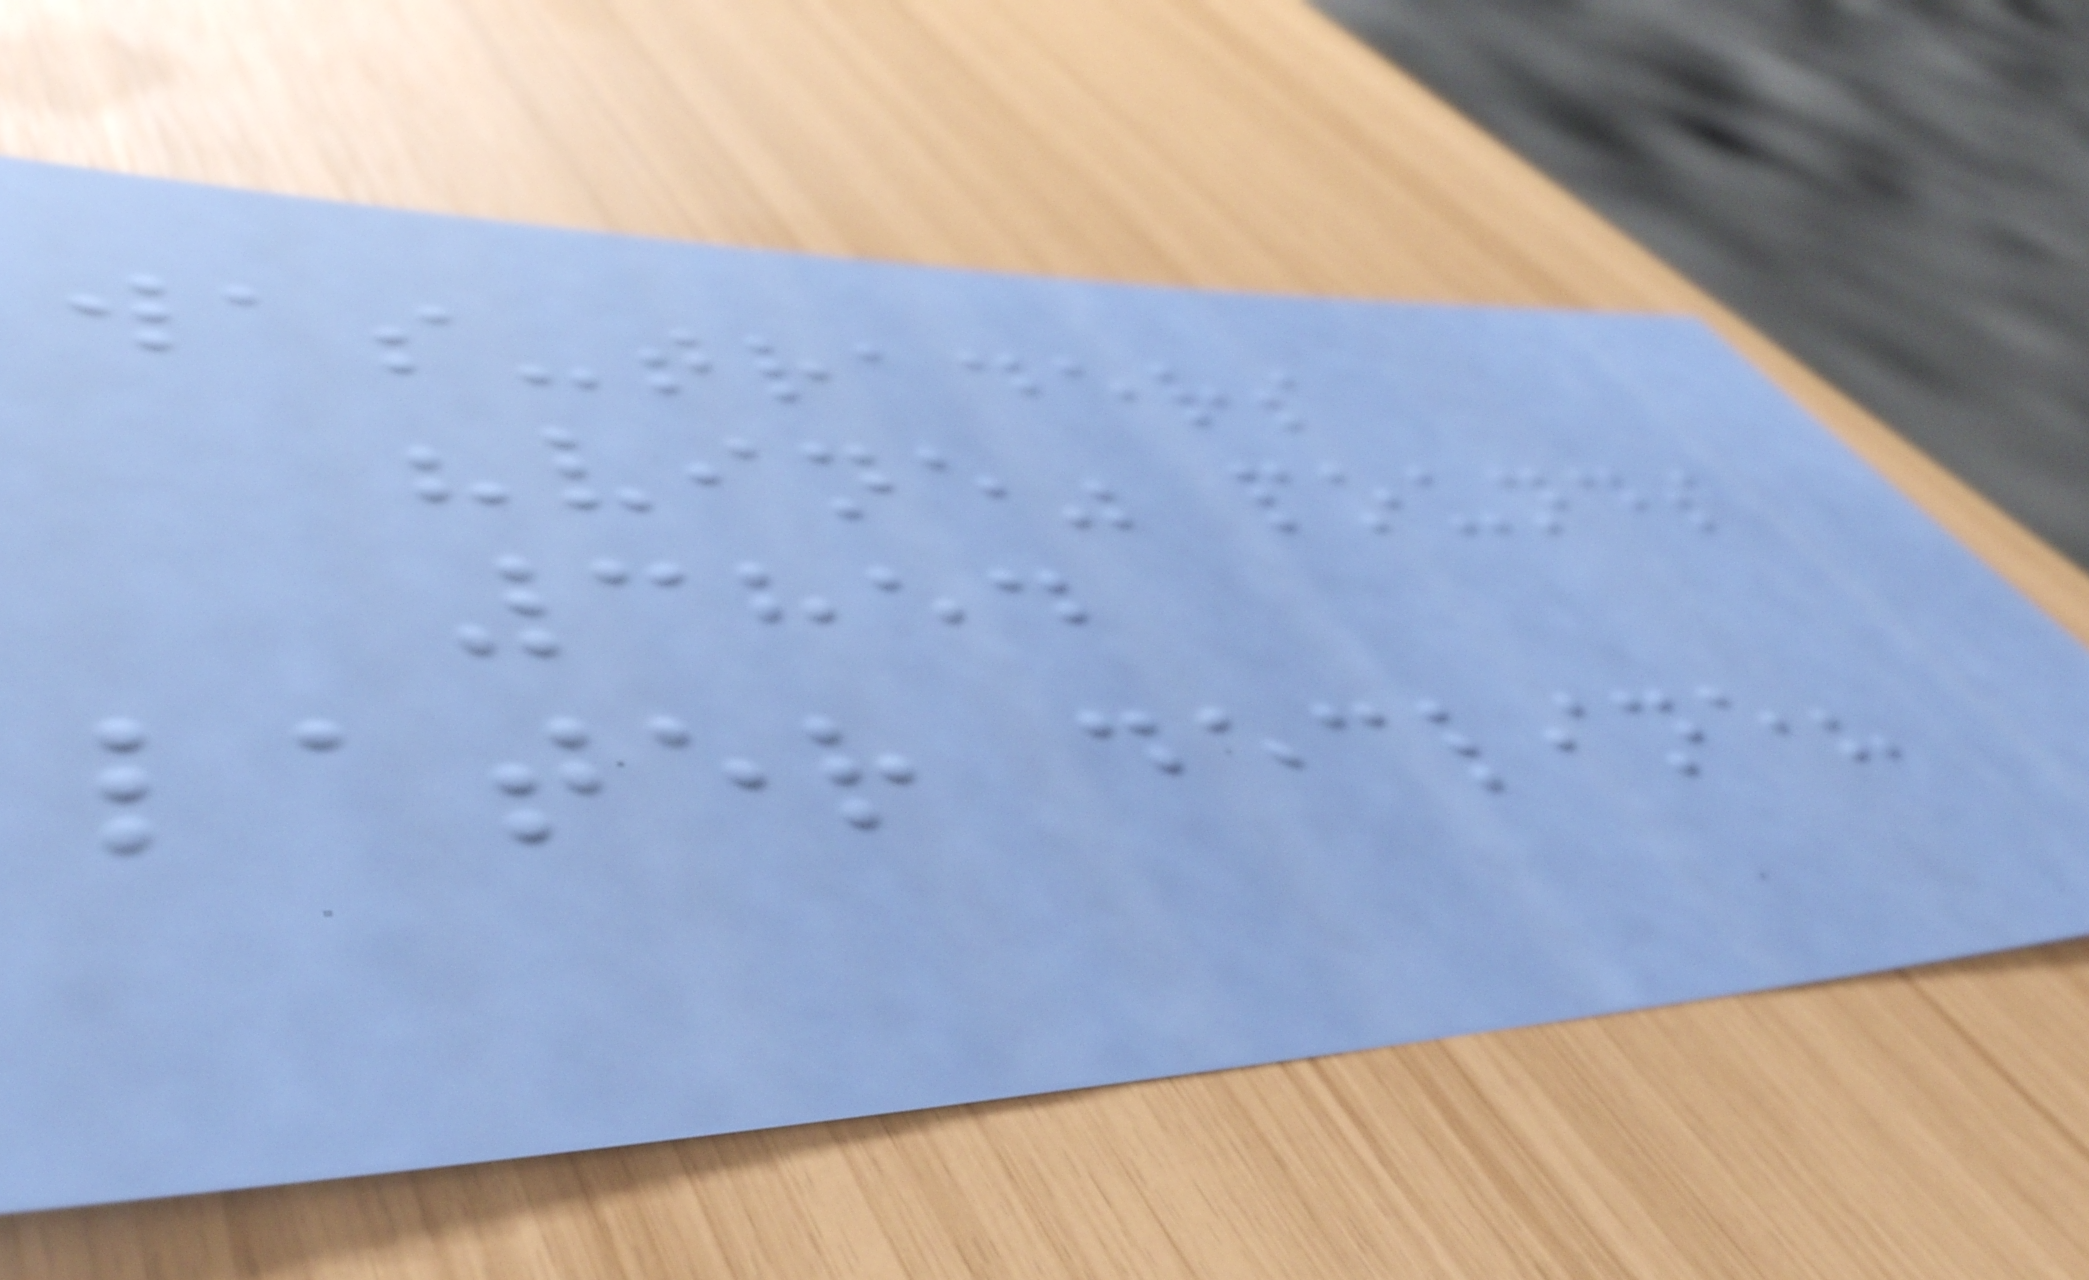was-traders
"vine" pounds
3854
later decline?
